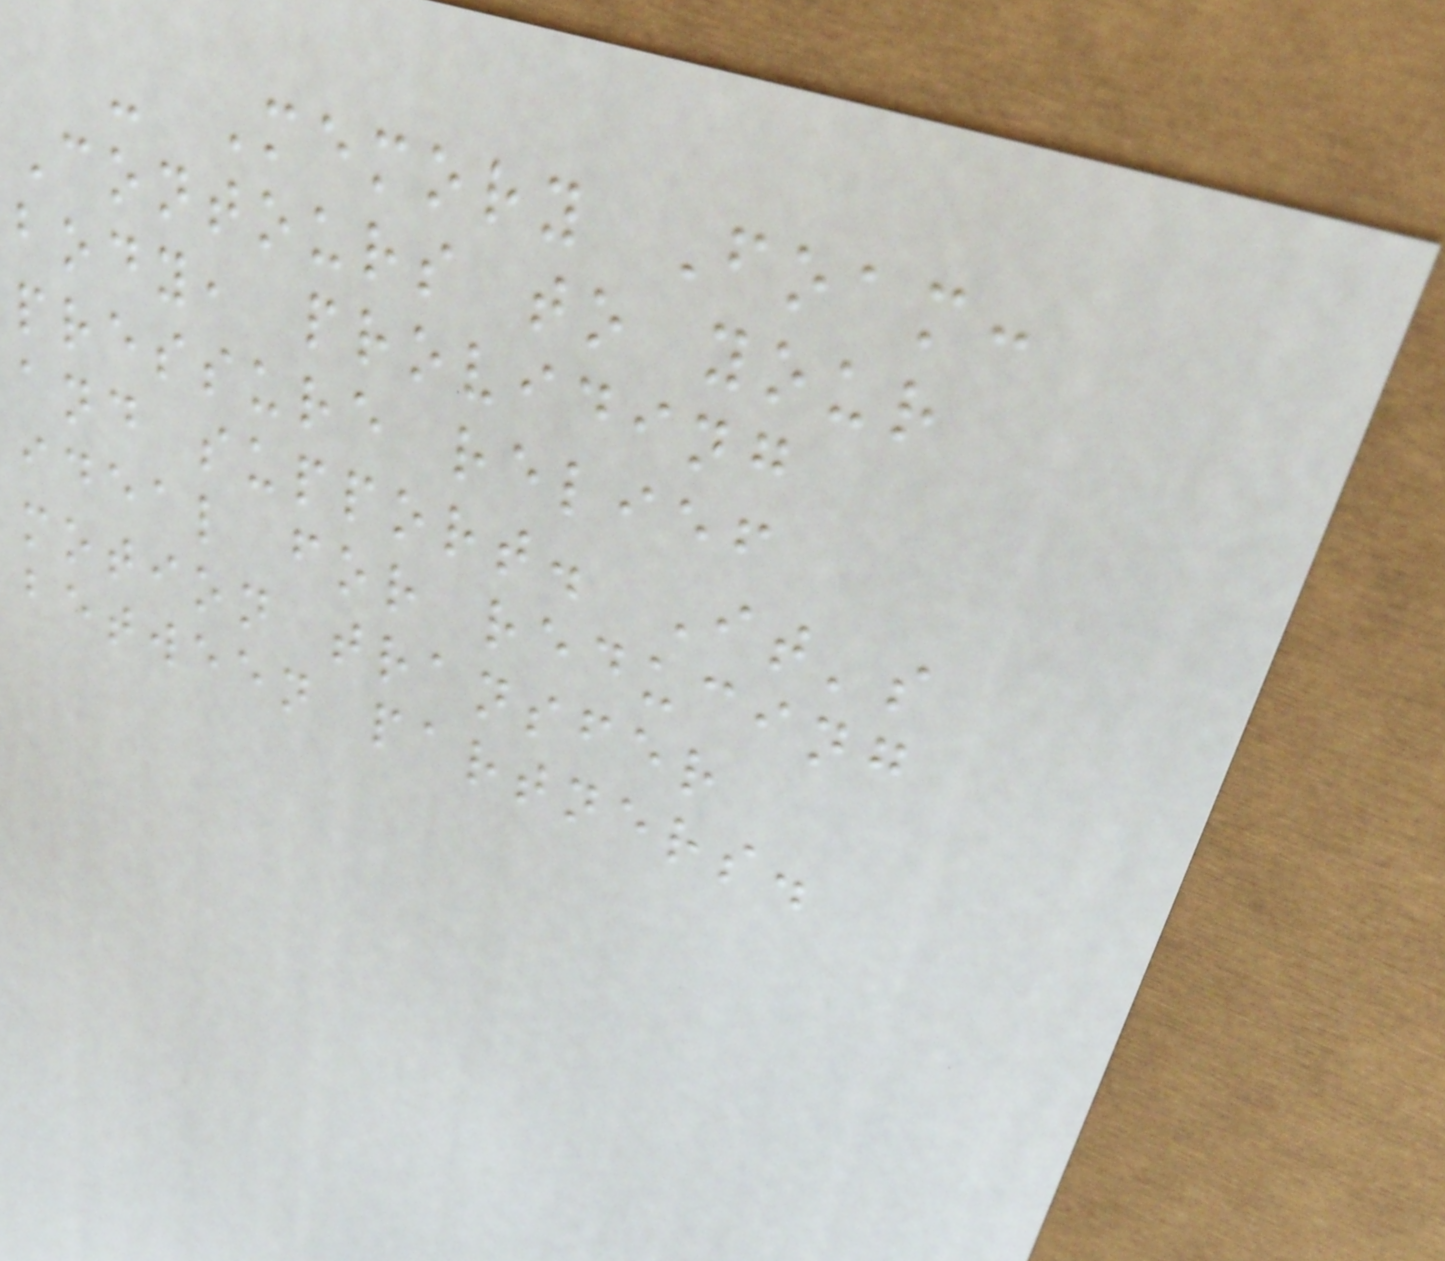- Memory Foam:
Contours to your
body, providing
pressure relief
and support. It's
ideal for reducing
motion transfer
between partners.
